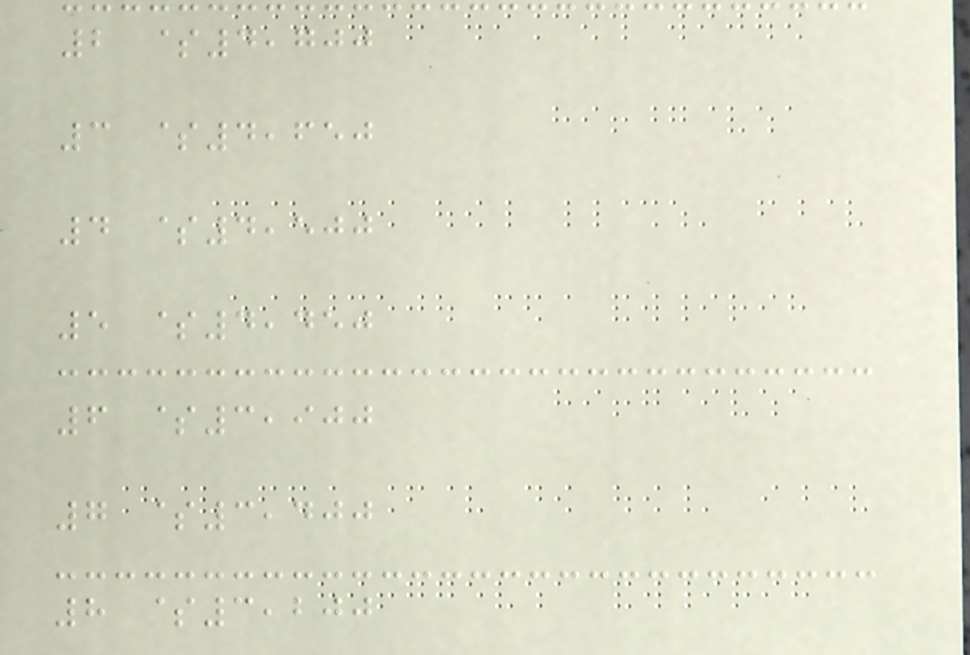2 $4,700
3 $4,650
4 $4,500
5 $4,450
6 $3,900
7 $3,400
8 $3,200
